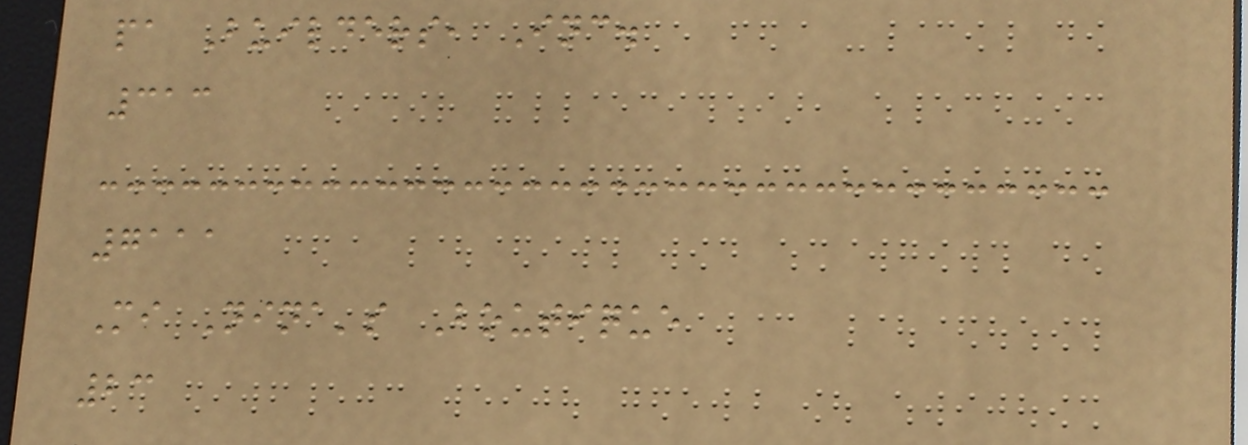pa Builders, Inc.
313
7111
Mi Nina's Boutique
23
